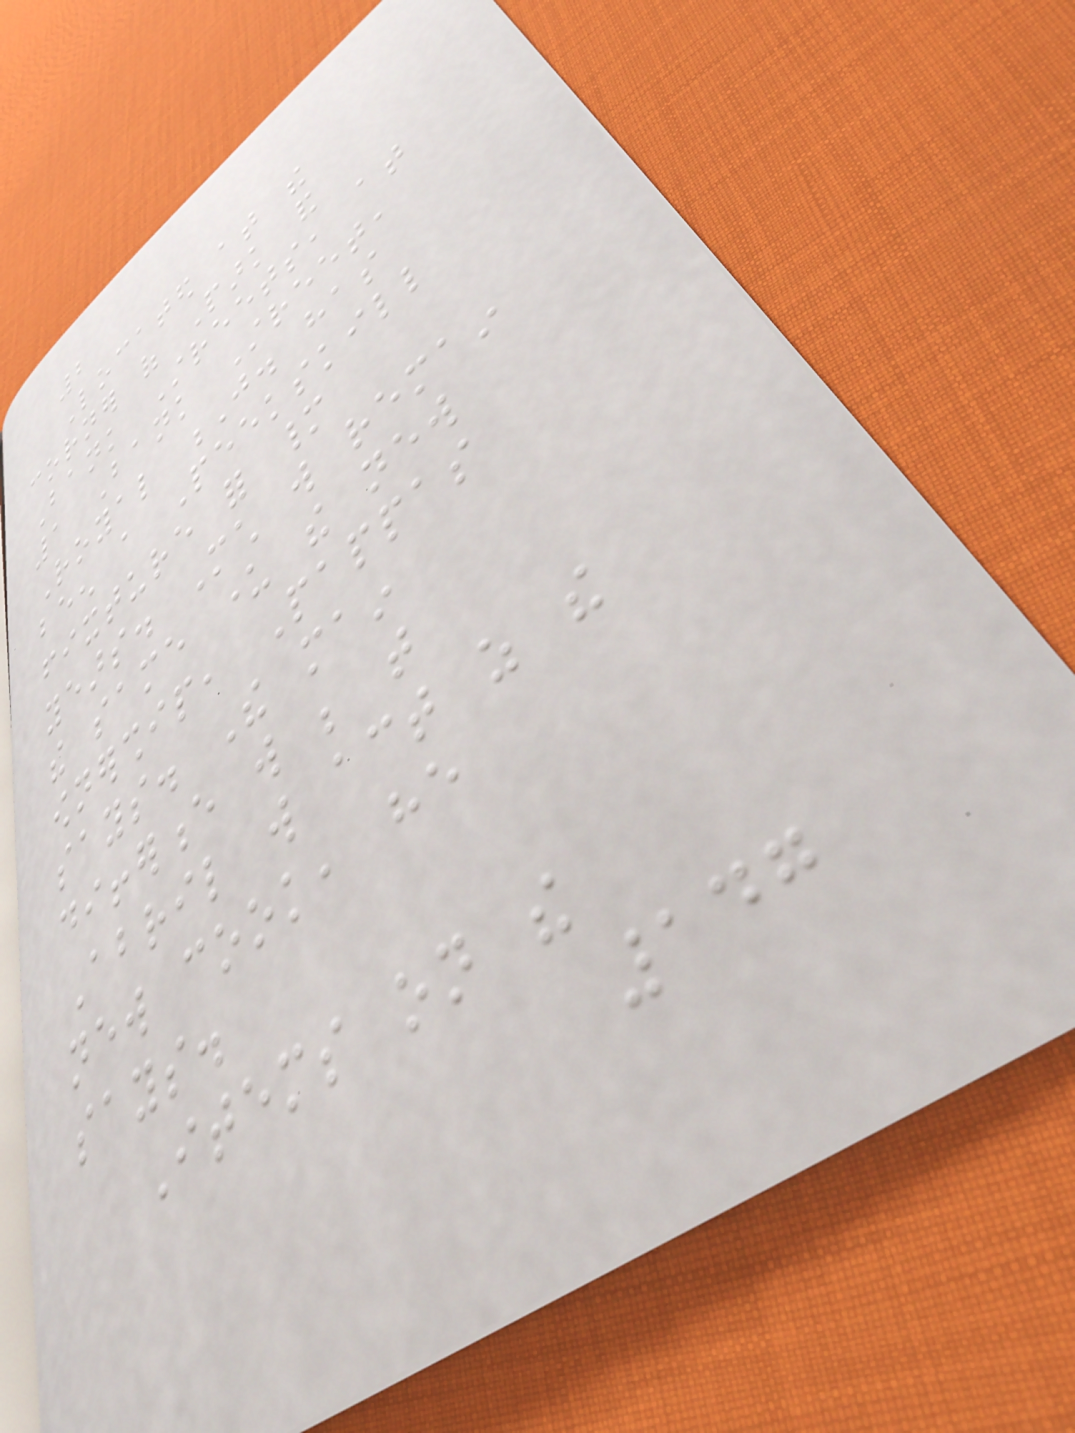2
Located at the
corner of Park and
Bank Streets, at
1 Bank Street,
Royal J. has
been a Peekskill
fixture for many
years. Much will remain
the same under the new
ownership, Pappas
says. The main
difference will be that
Abril will act as the
new cook, he
says.
Items on the
147
